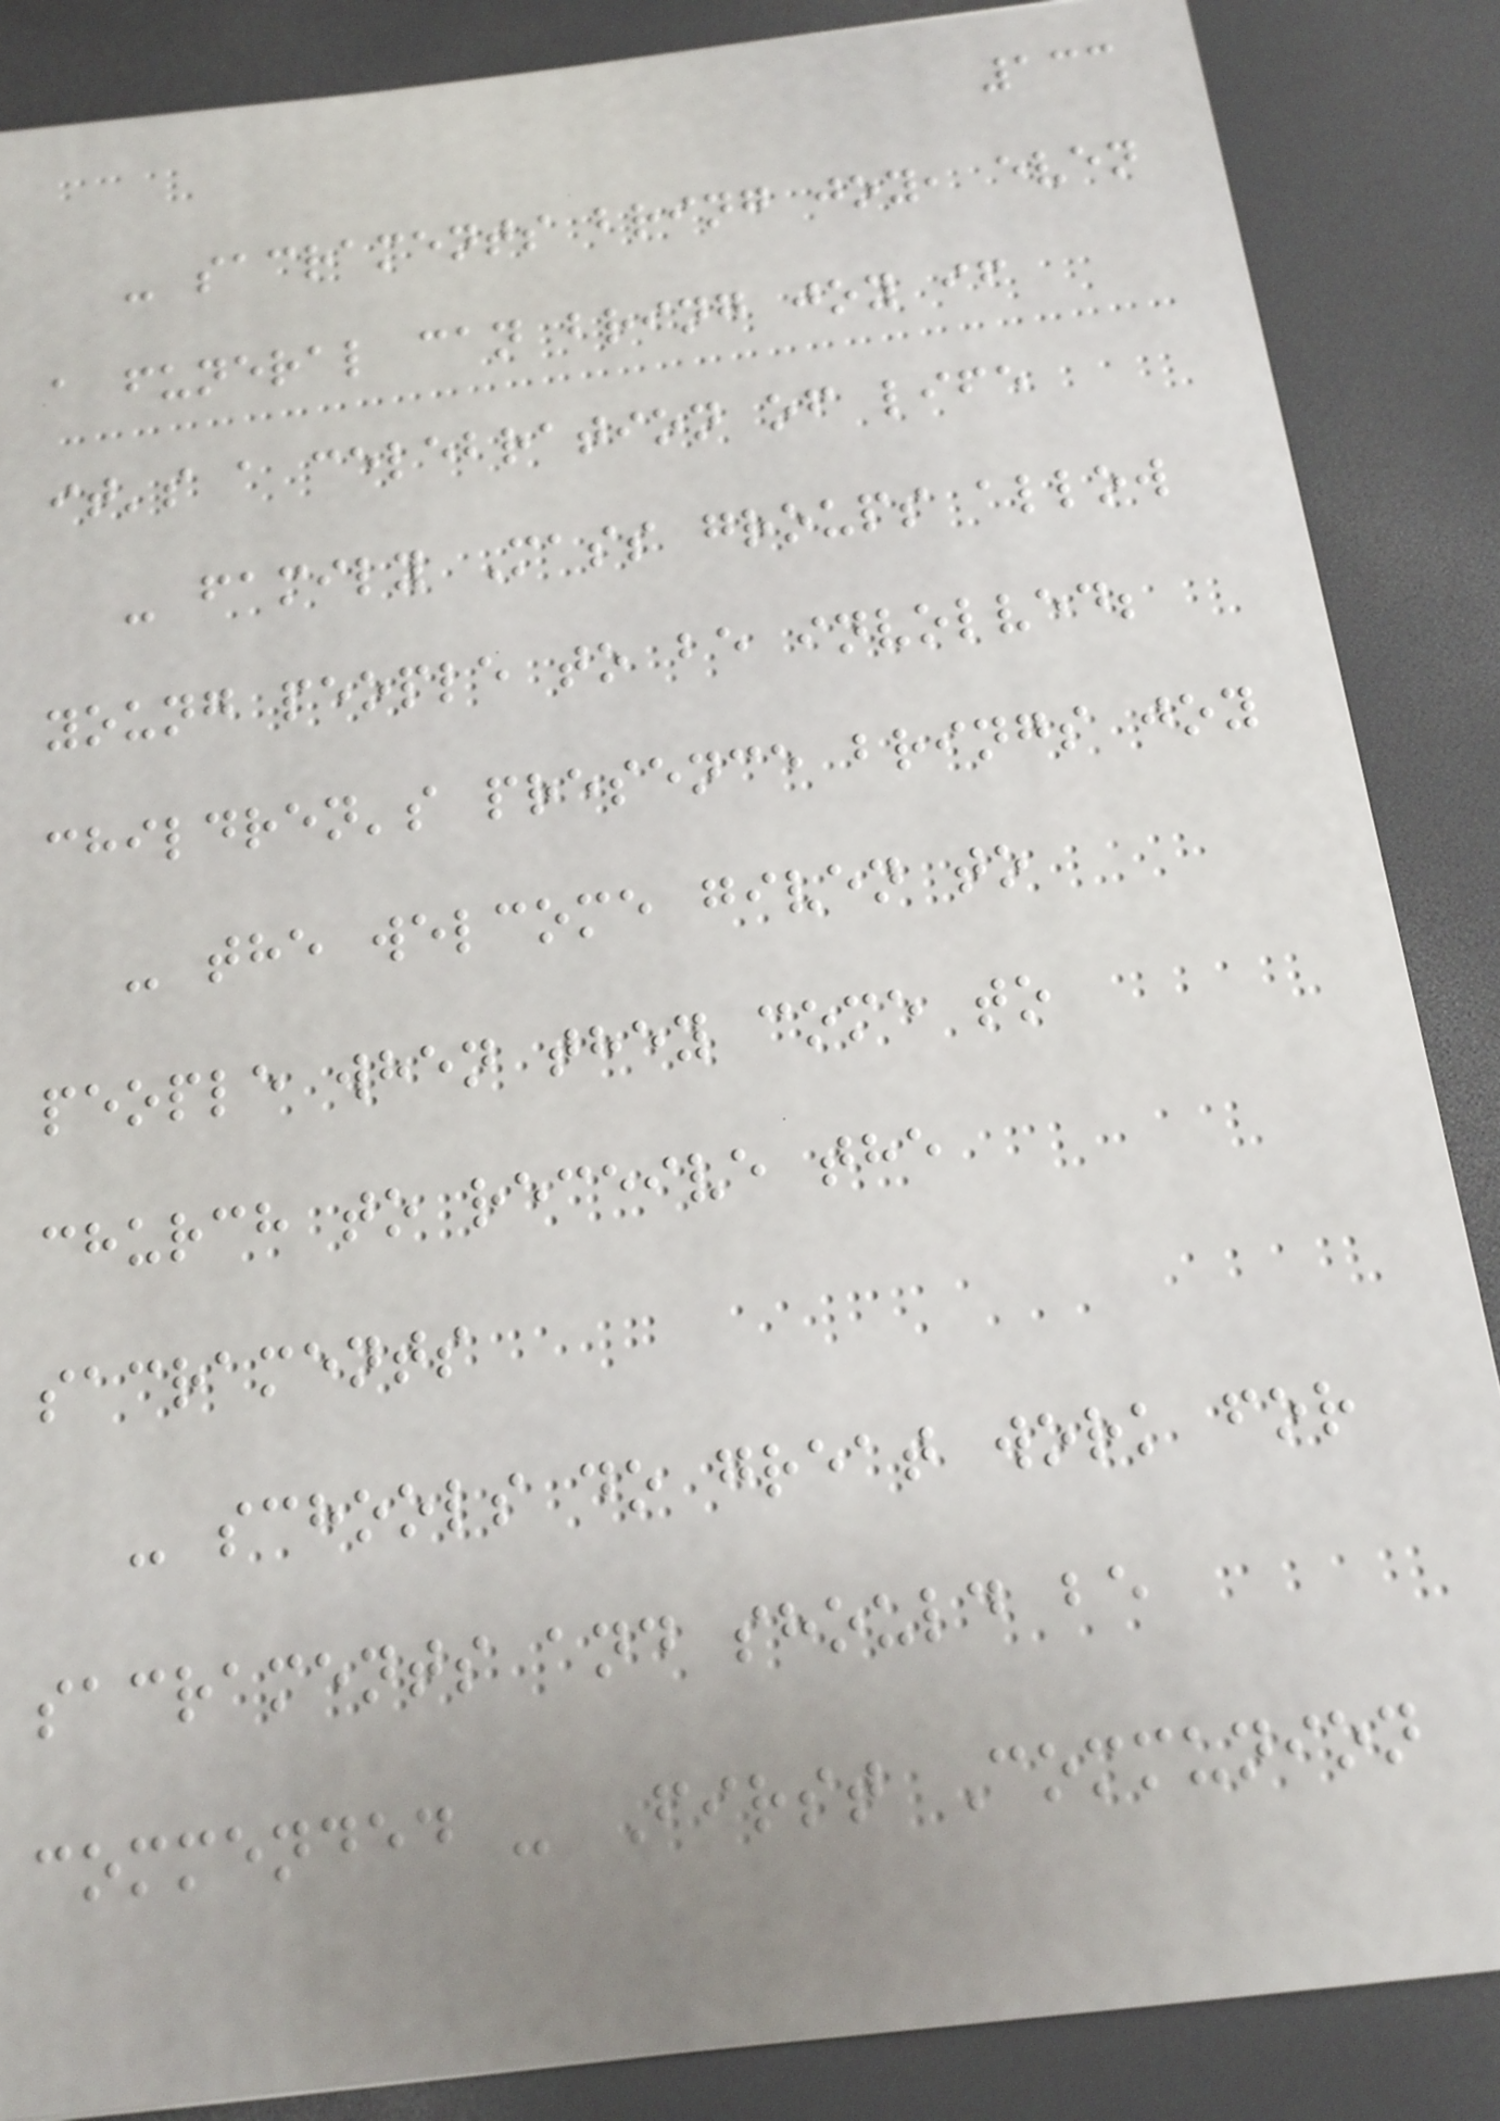133
- sacraments bring joy, even
a funeral can bring joy if
it's a celebration of life
- family Mass groups allow
young people to be involved;
children's presence brings joy
- the welcome given to
people when they come to
church to receive the
sacraments
- schools do great work for
sacraments and should be
commended - First Communion
